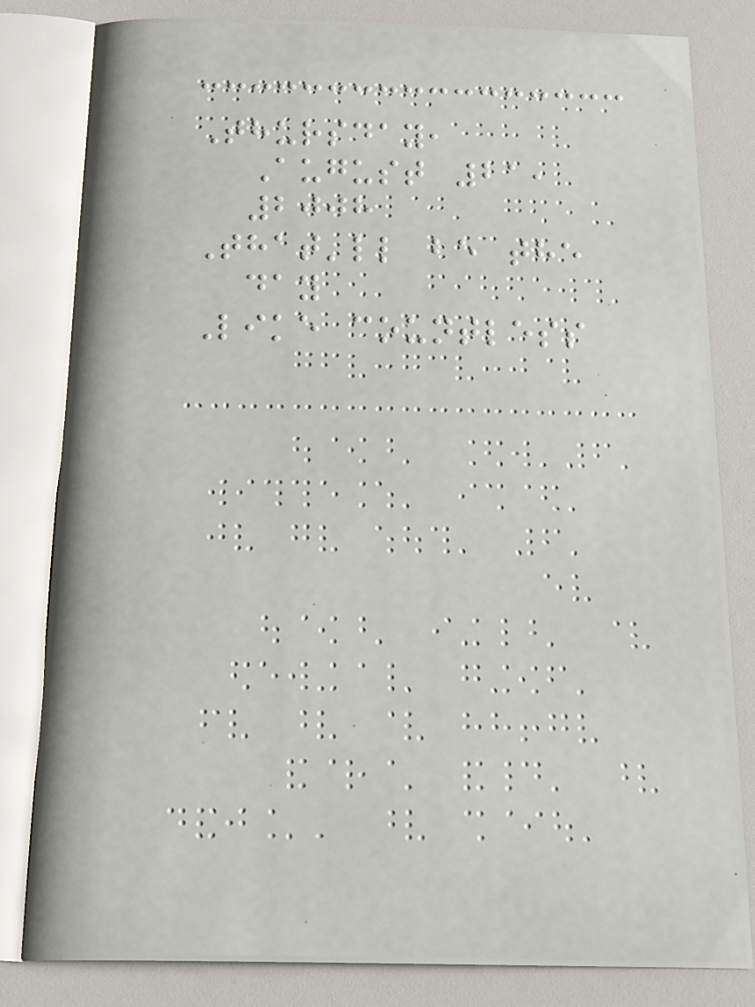Thursday,
August 21,
2008
That'll be the
day
Like countless
